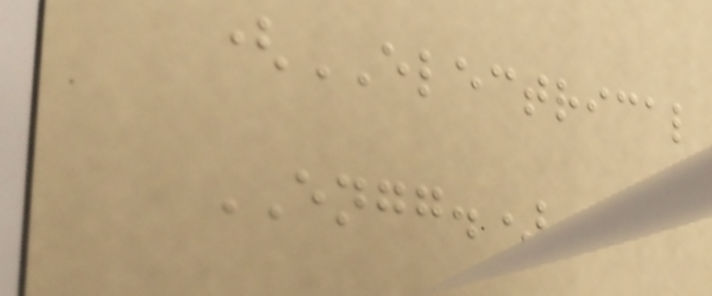(ELECTRICAL
ENGG.)
